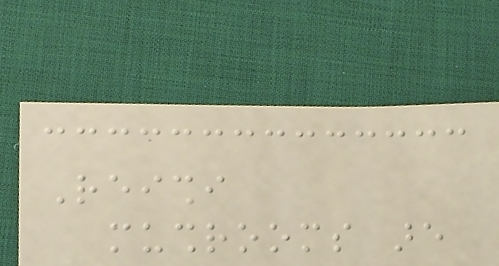Reishi
mushrooms are
